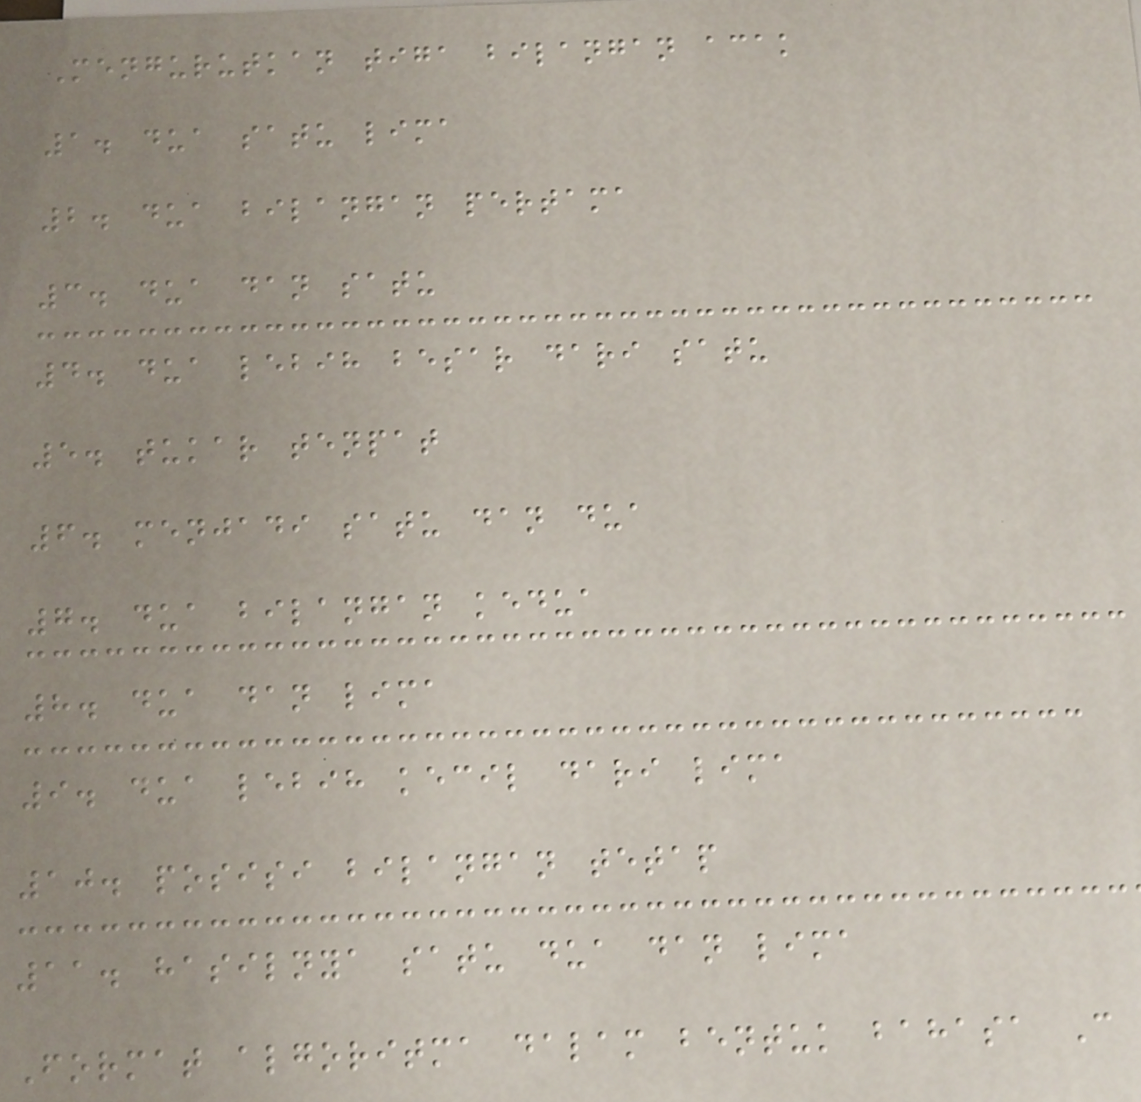Mengurutkan tiga bilangan acak
1. dua satu lima
2. dua bilangan pertama
3. dua dan satu
4. dua lebih besar dari satu
5. tukar tenpat
6. menjadi satu dan dua
7. dua bilangan kedua
8. dua dan lima
9. dua lebih kecil dari lima
10. posisi bilangan tetap
11. hasilnya satu dua dan lima
Format algoritma dalam bentuk bahasa C
